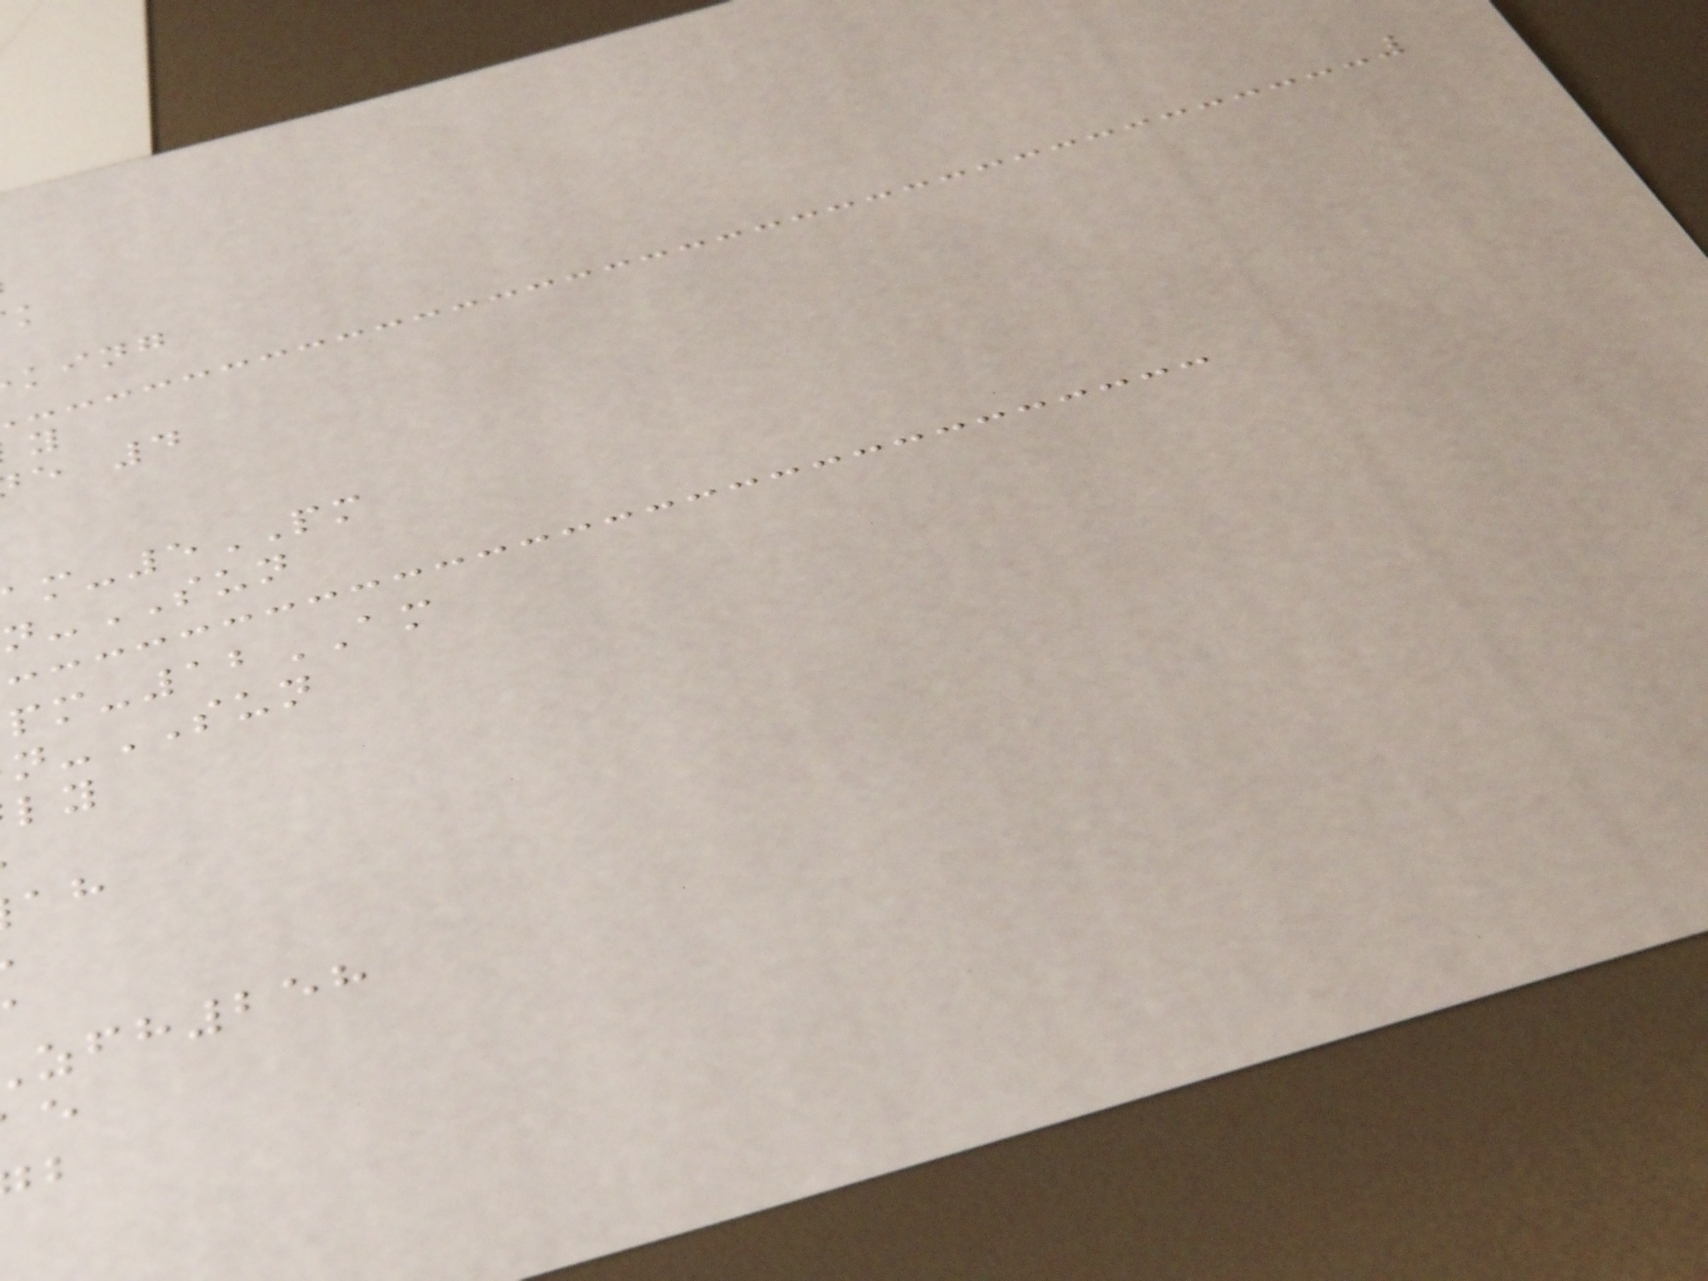king
e 4
-5PM
-SUN
-12AM
-SUN
zfh258
